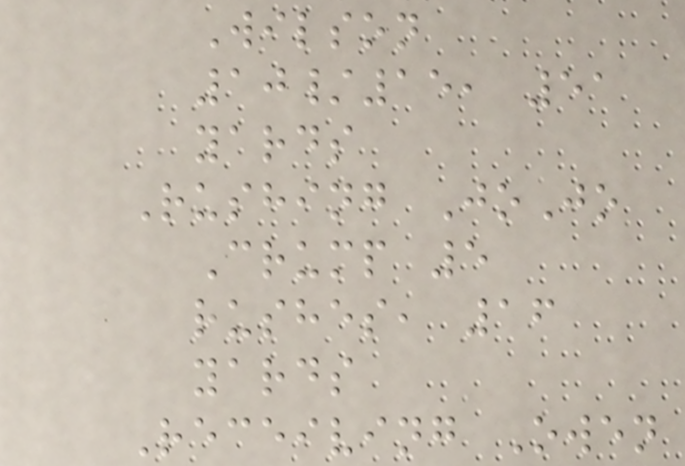Wilson
10/15, 51
yards
Rushing JoJo
Crump 5
rushes, 16
yards
Receiving Owen
